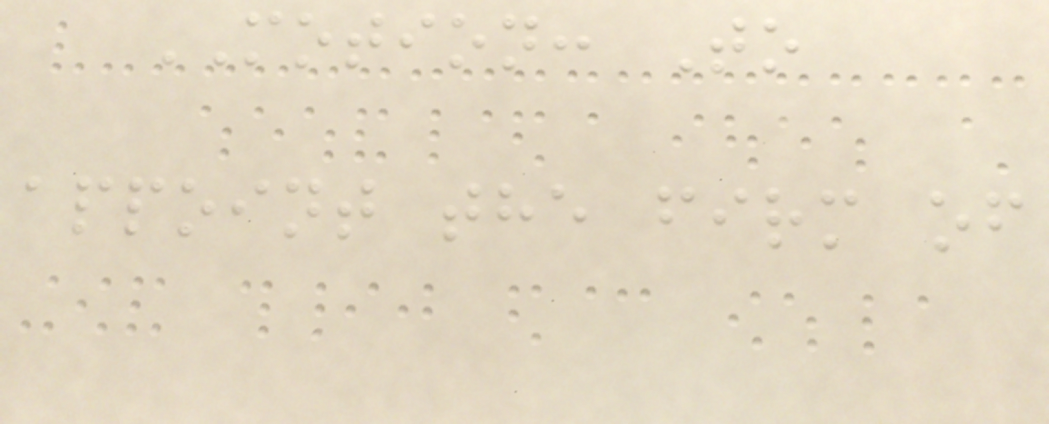MOTION: To
appoint the firm of
